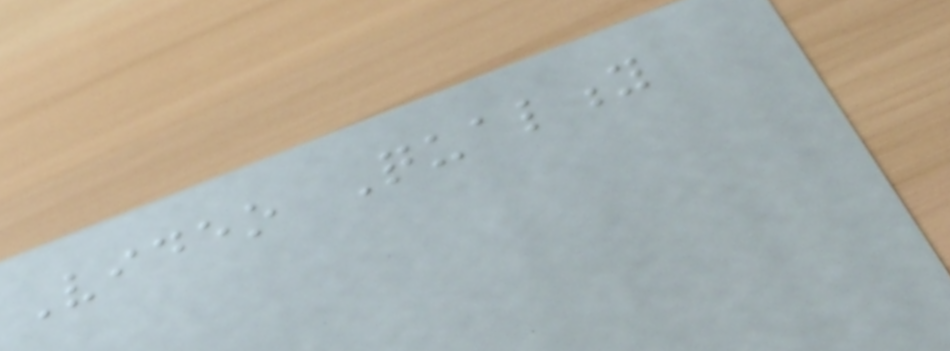Video Quality
